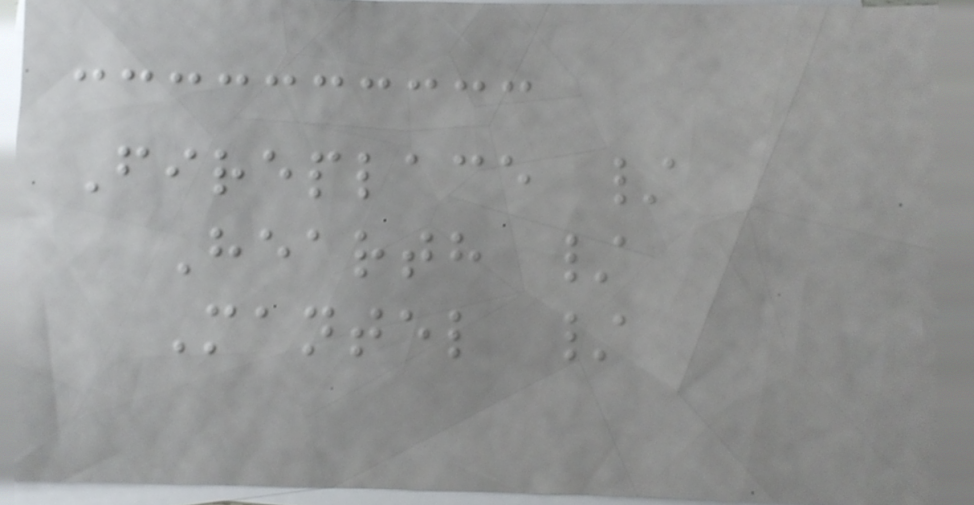Fireplace /
Hearth /
Mantel /
